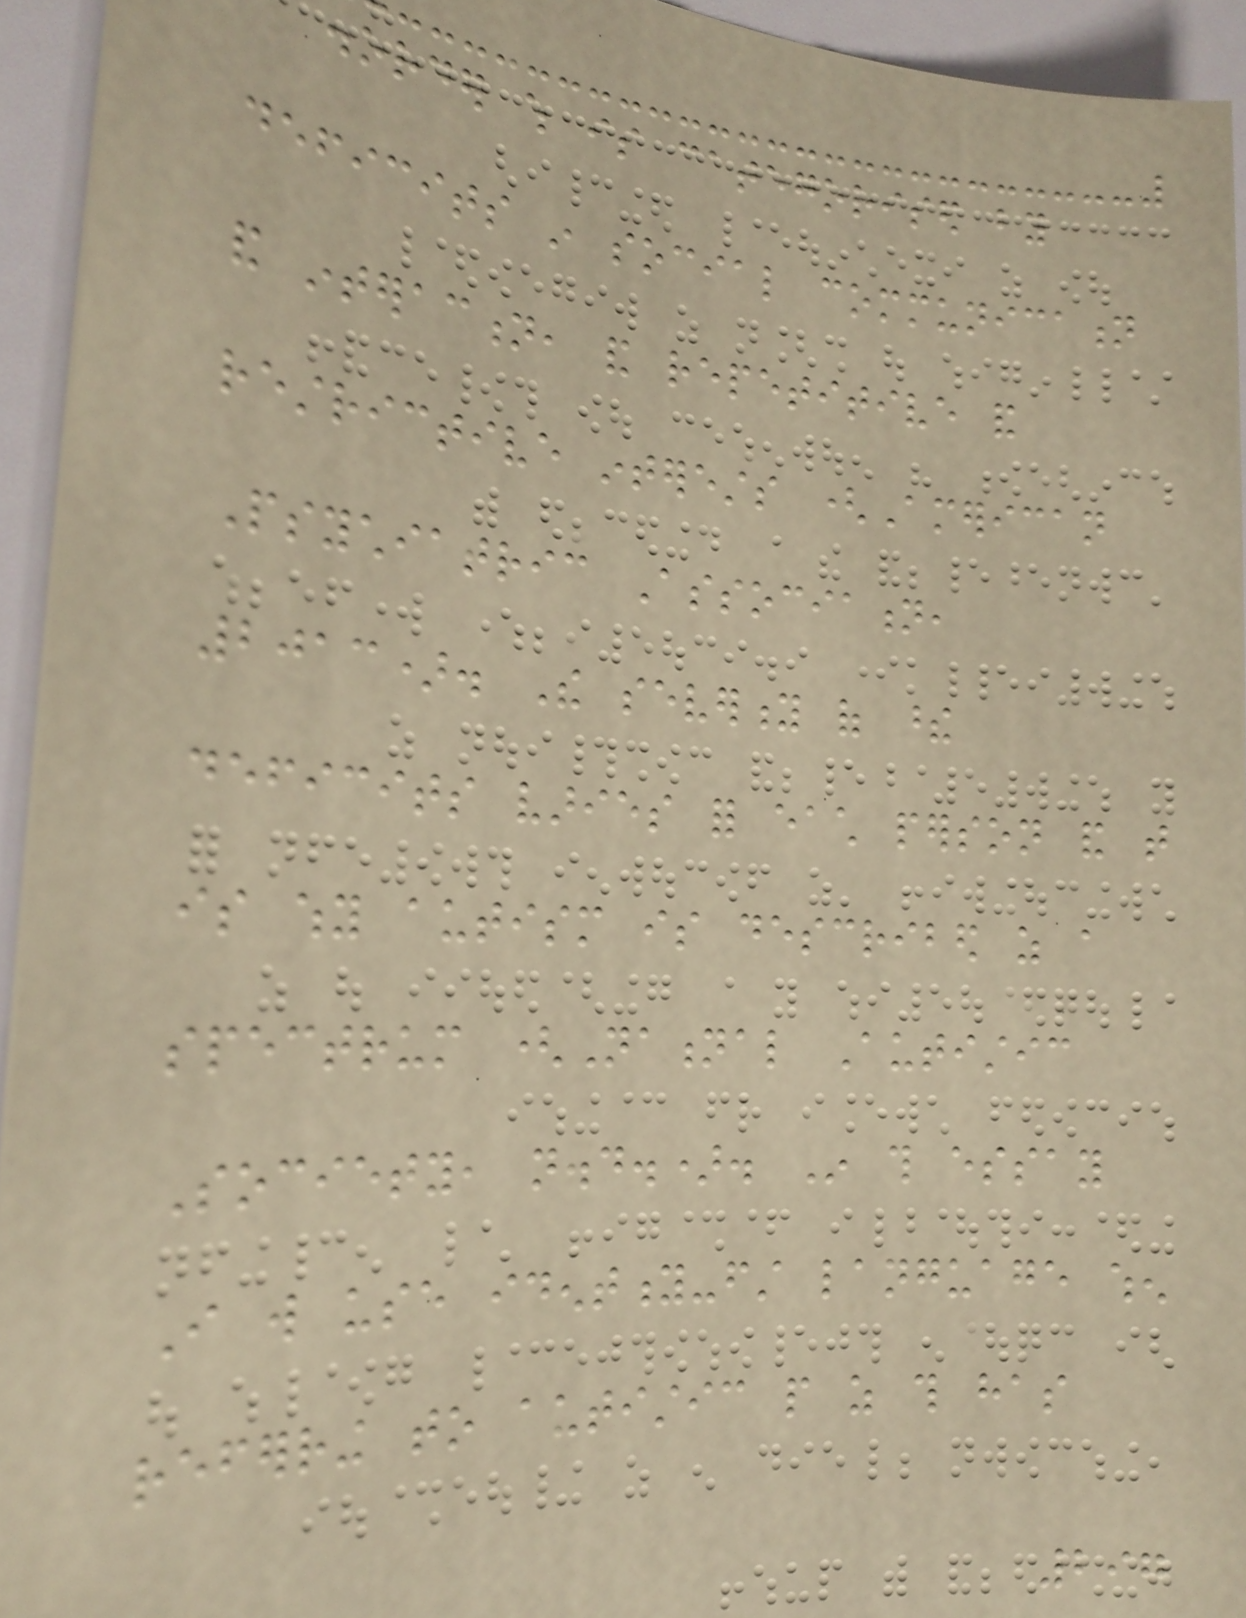disorder which is categorised by
deficits in social communication
and interaction, and repetitive and
restrictive interests (American
Psychiatric Association,
2013). The severity of these
deficits varies for each person and that
is why autism is described as a
spectrum (National Autistic
Society, n.d.). In this essay
I will use identity-first language when
referring to autistic people as this has
297
